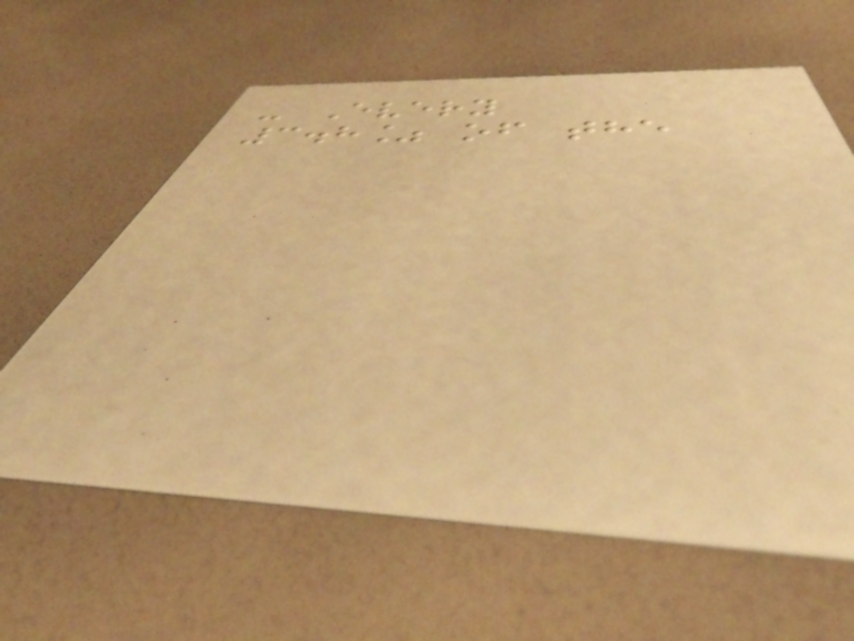- Every
3.8% of the
